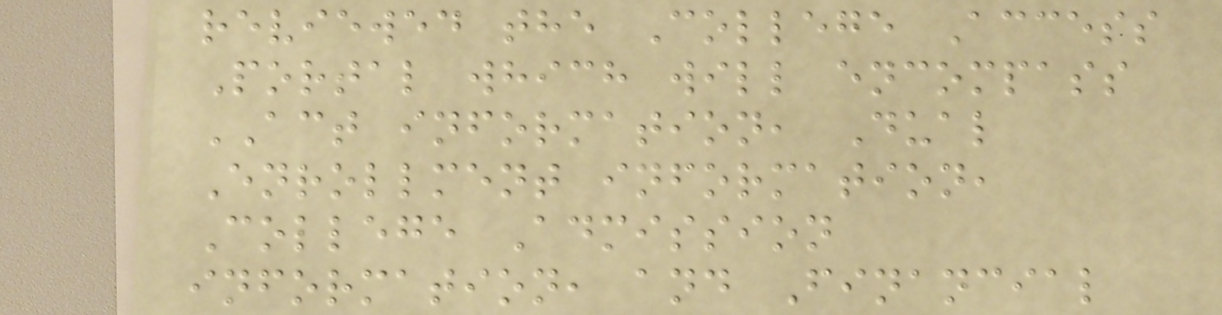reviewed the College Access
Portal which will encompass
ACT information, Dual
Enrollment information,
College Admission
information, and Financial
